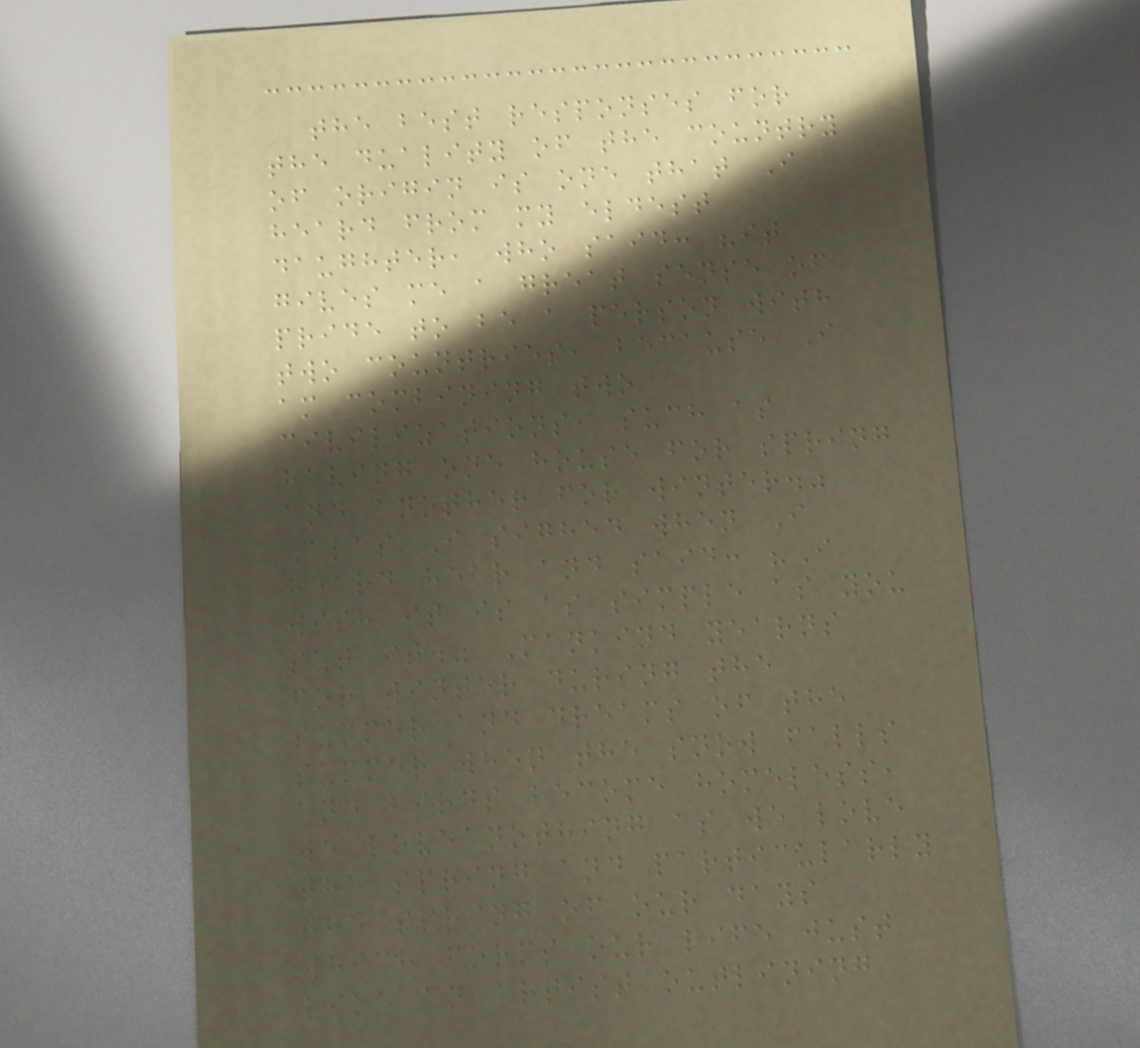the best responses for
the duality of the country
of origin is one that I
heard from my eldest
daughter, who said: "it
gives me a great sense of
pride to be a person with
two countries, because I
am combining two
civilizations, such as
having one house for spring
and another for winter."
Alas I sighed when I
heard hear and said: "I
wish it is as simple as you
put it." Mankind yearns
for winter during the
summer and dreams of the
summer when the snow falls
and birds become homeless,
we love nothing as we love
the spring and particularly
the spring of our days
which forms our life just
like an artist outlining
